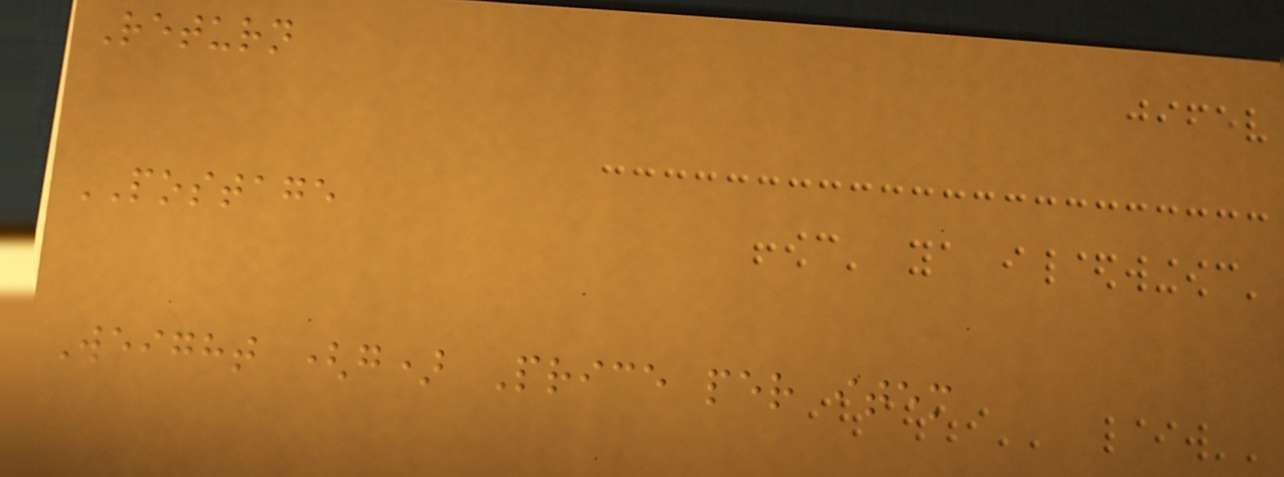Return
POSTAGE
Weight (g) Price per item
